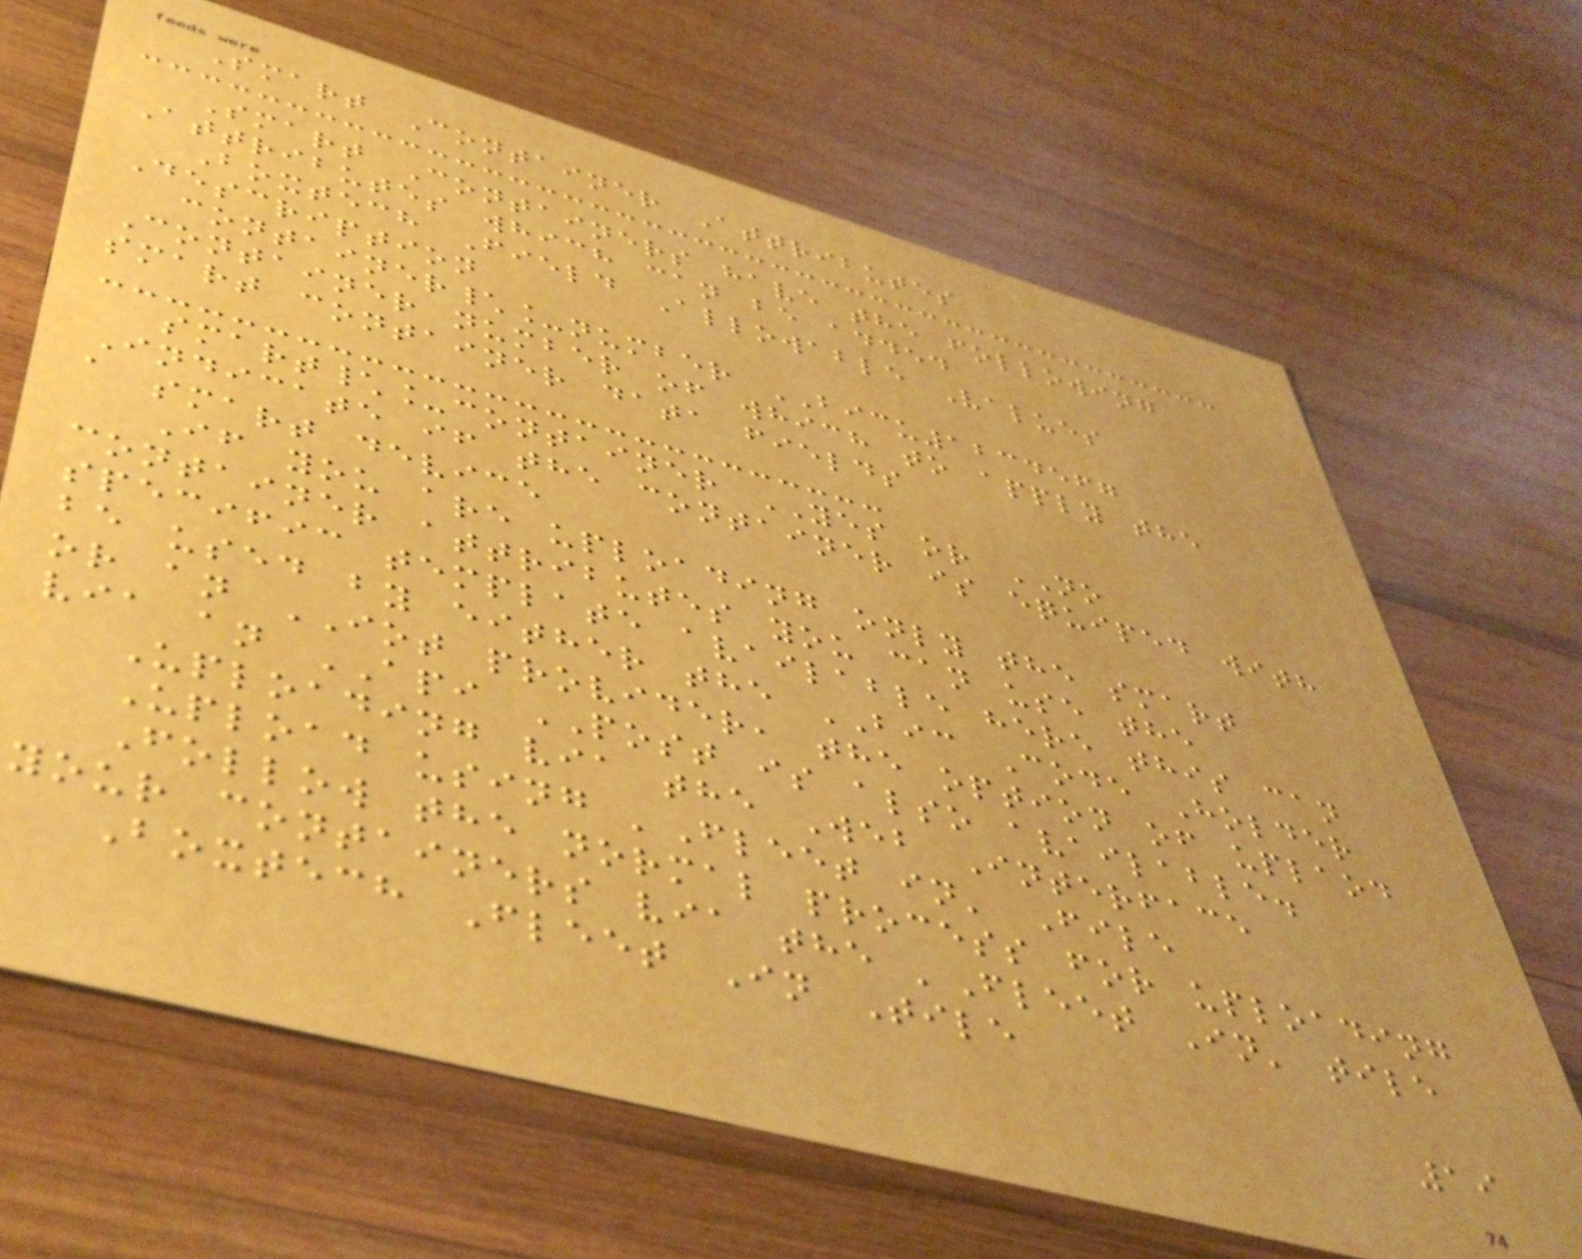Smart Container Attributes
Smart Containers have the following
Attributes which can be added
Boxtech Field Allowable Values
Description
container\_number BICU1234567
Container number of which to apply the
smart container data fields
smart\_container YES or NO
Indicate if the container is equiped with
a smart device
If you are uploading only the smart
container attributes you can use the
specific template available here this can
be used by either the BIC Code Holder
or an IOT provider, the option of uplaod
via an API POST is also available.
Uploading via the Web Interface
Upload using 'Fleet in' File
Follow the normal process for uploading
your containers via the 'Fleet In' tile
Boxtech Fleet In Tile
19
